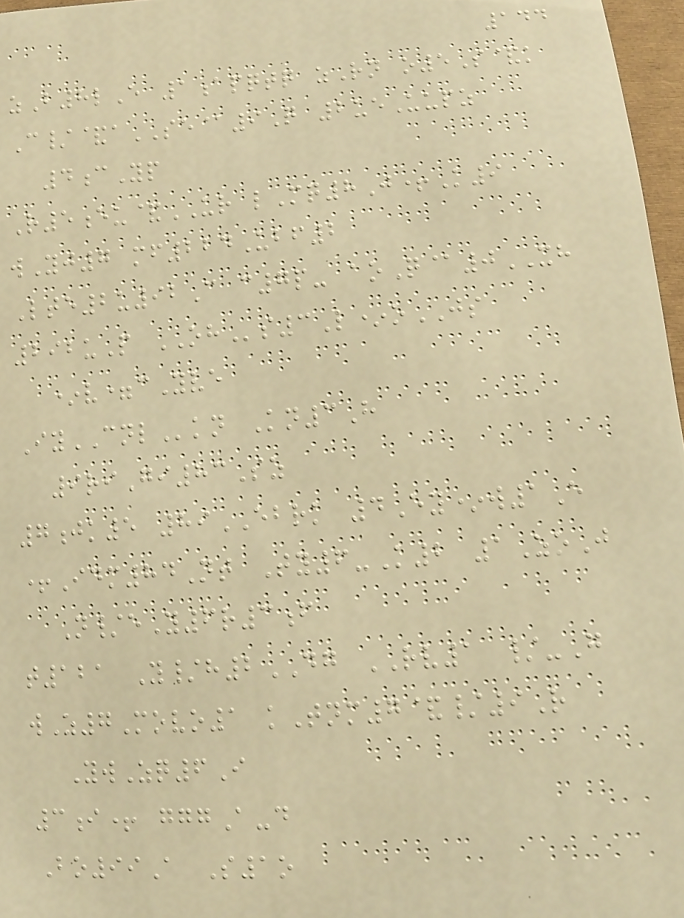144
zB8lE 1apqtq zRn o5S&k
C/&aSE@9Q 2ueUupz
4cYp
R5eu&UR lMq8J+K9
wYj7 mf224Ubf2
Lte2u92C c7p- aoQ@0XH
292uP OHs3L*oJS
*v=cYve
IyCNLkn Kn3H
9riGi83Sz
7jk5 89EBRK 4Ey*w1E
+Idm84Nt Ty6-K2 1ZoJ
N/eY6r3f
t121 Y/h2DG RV1 /-G
wZ7Movo1 kTnm7&/9R
YwZq6I
3i+ gggA-d
Bo99A S1o
